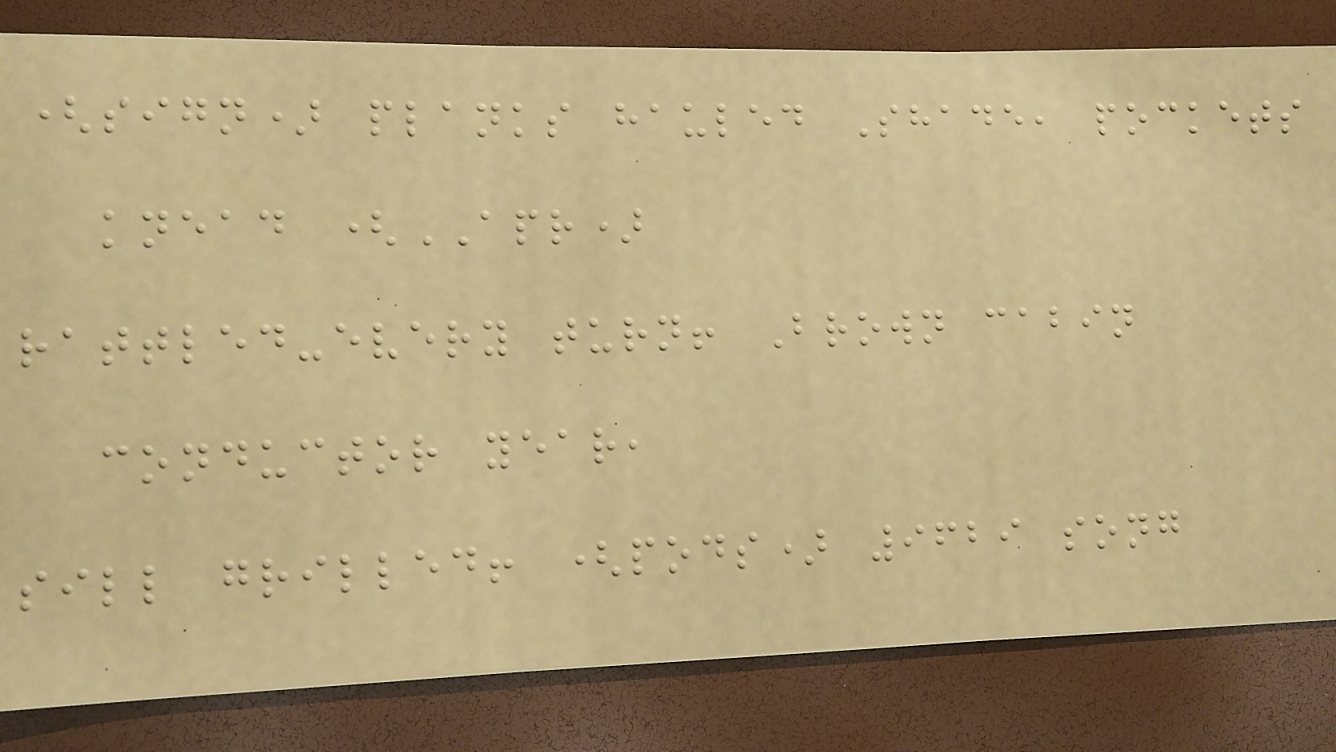(sign) planks hauled Shade, pockets
knead (APR)
rattled-every turn! Brown cabin
conductor year,
sill grilled! (pods) 9629 song
